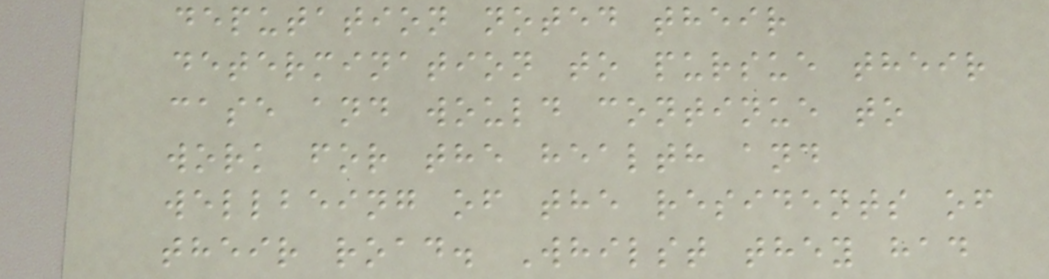deputation noted their
determination to pursue their
case and would continue to
work for the health and
wellbeing of the residents of
their road. Whilst they had
